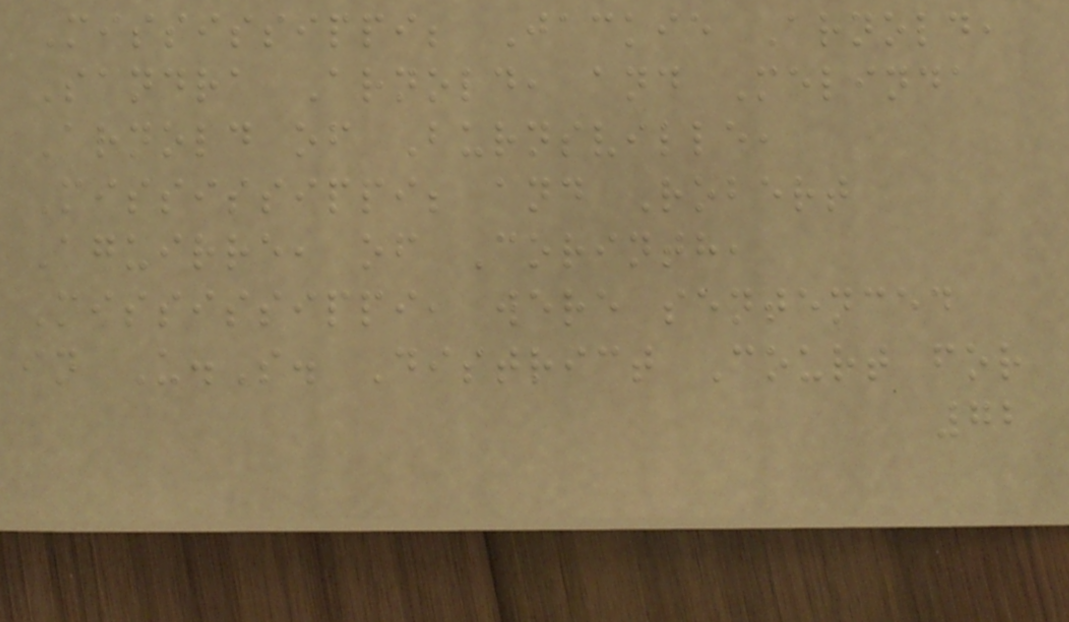Mississippi; Jackie Arnold,
Sandra Arnold, and Melinda
Arnold of Burnsville,
Mississippi; and Robert
Aguirre, of Corinth,
Mississippi, were sentenced
in U.S. District Court for
72
